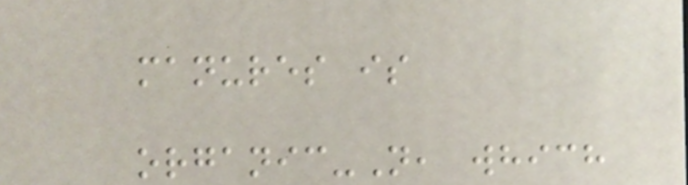manures is
organic-N, which
